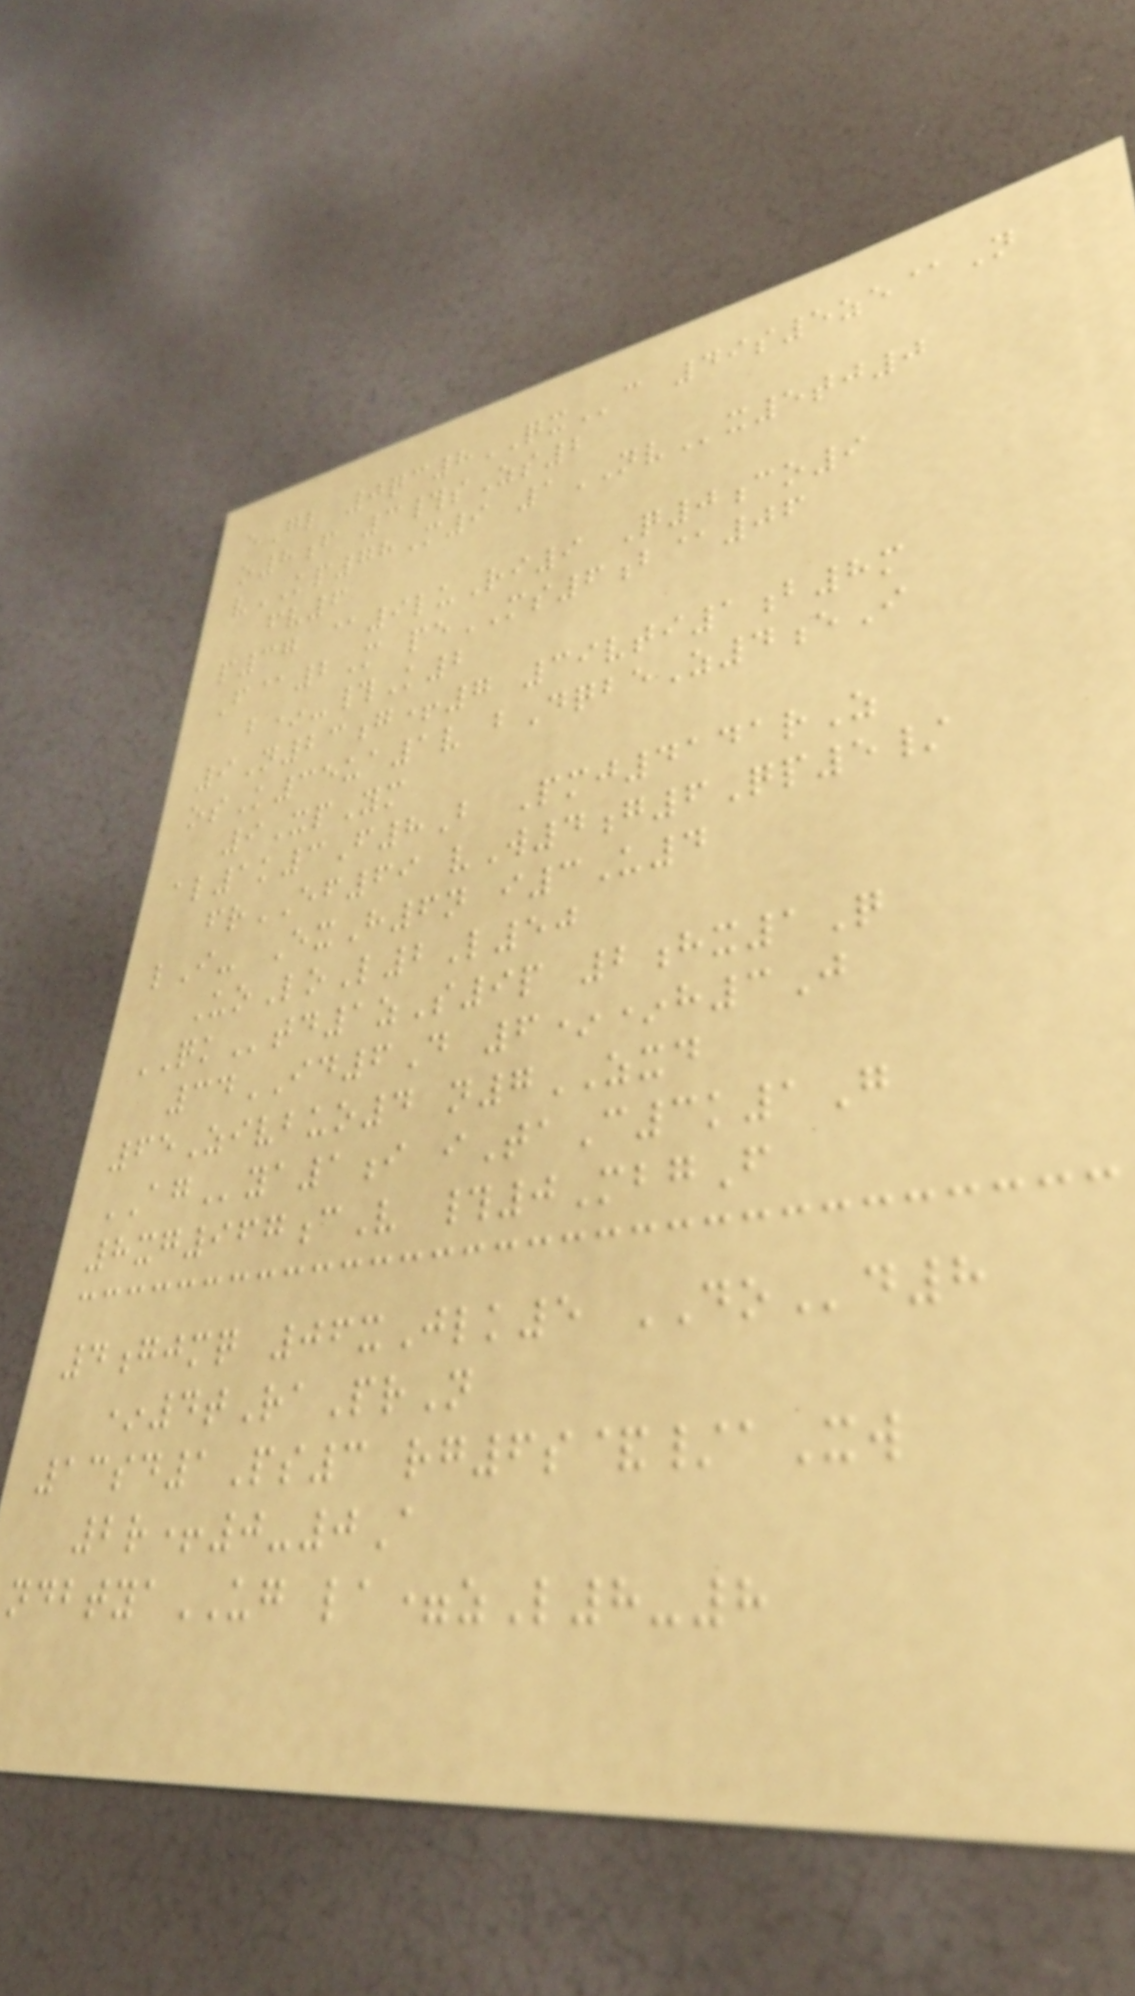eGl 0qc8QXc 49s5ze@N
o8f 3#sZs2
vKP78M9 1NVx5tj0
fv6
p37 @9luRi9 Q0co9
F@2M peMS6b@06
b*-#K2
9N23g+7 39vti1b8m
osK35ua1v bDqbeZ4eI
9XpYm
al1k3F8B Pmj4141rZ
frEF69 vW4g6Qp5/
lI- ExH6n i3U4
UoLoL2L50
QKtd1zS9p 2hx1Q
34ID6D 6**h3J
65Zivbuo4 n7ZXD
AGya1i iTaC3k1G
8xg967cV #0MbgF
4gjmq 06xJlk5 DOd8
*4tRaPrN
13sd1Ps3 rg6s&/aXw
2r+0-0A
ndbtyaUG la=zL8-8
